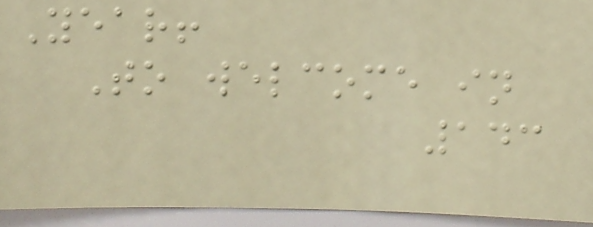Year!
To welcome in
143
